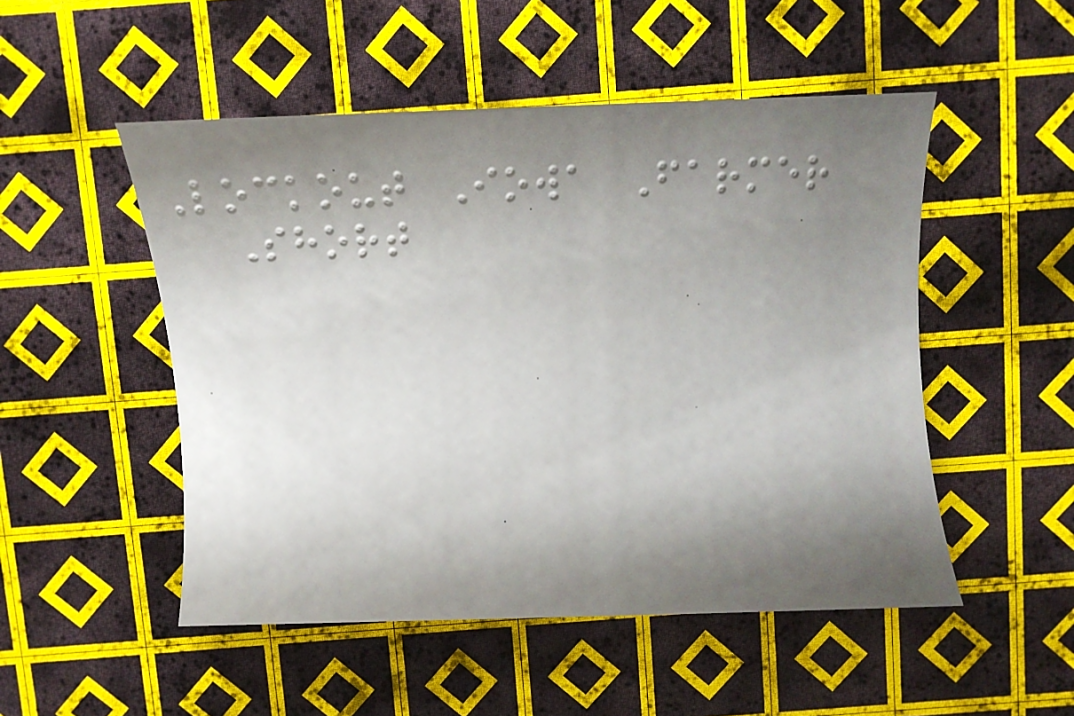Lockout Iowa Farmer
Short
